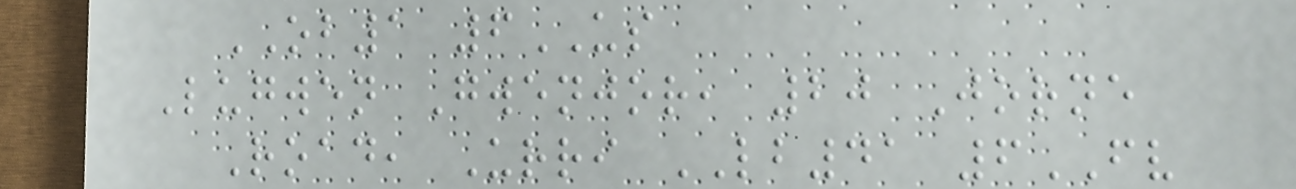OB1 6US
Lugwen Gwenjor, 20 Jorne
Road, Urri LB41 6FV
